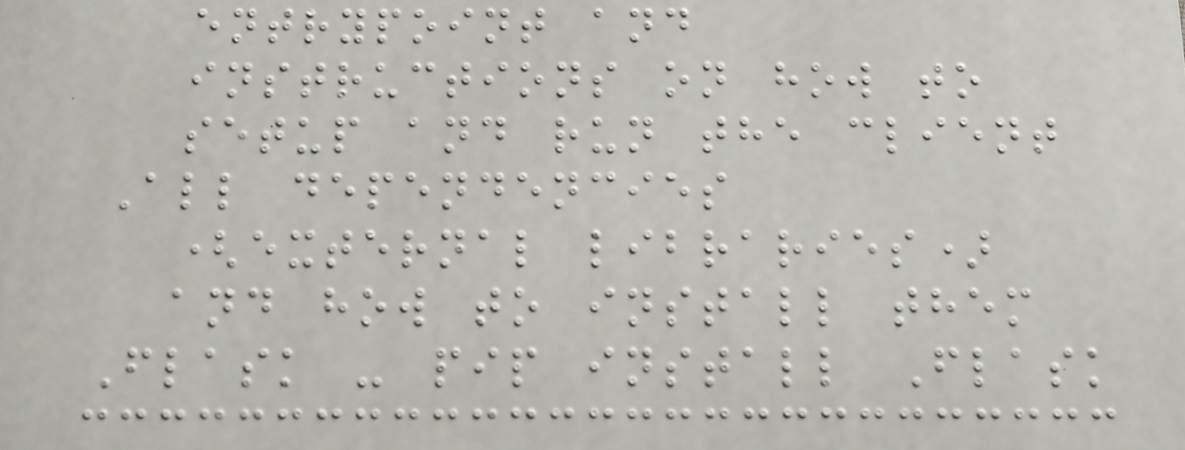entrypoint and
instructions on how to
setup and run the client
All dependencies
(external libraries)
and how to install them
Flask - pip install Flask
